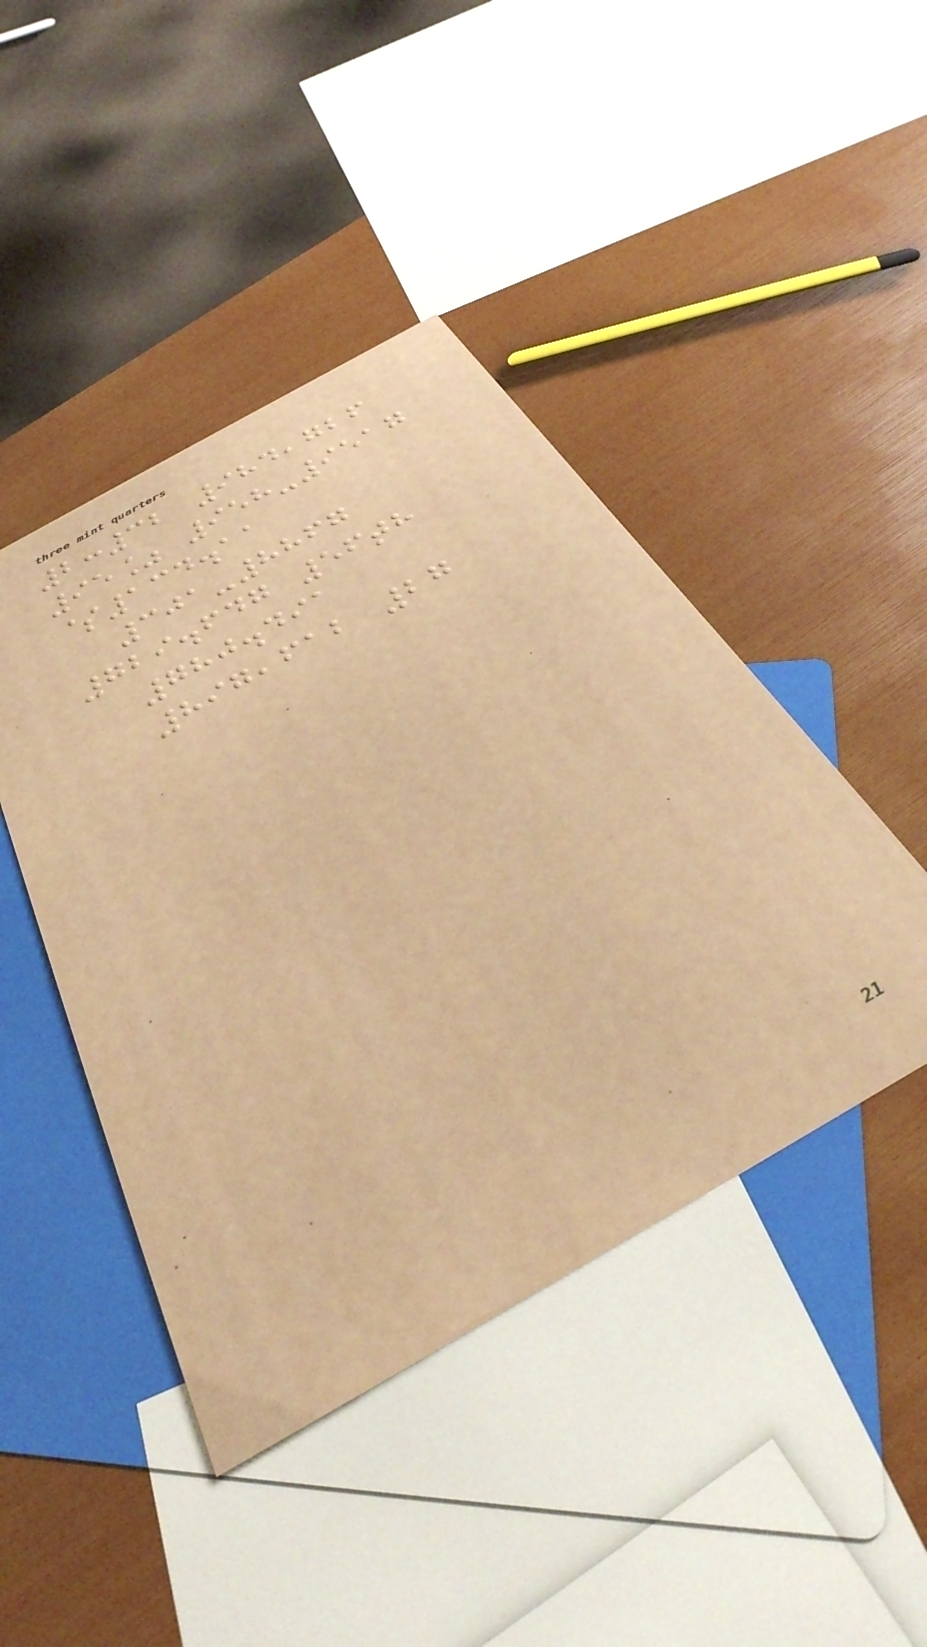2:32 984,726
95% 958-9517
$134.11
301-8867
729.647 56th
780.491
897,612 27
